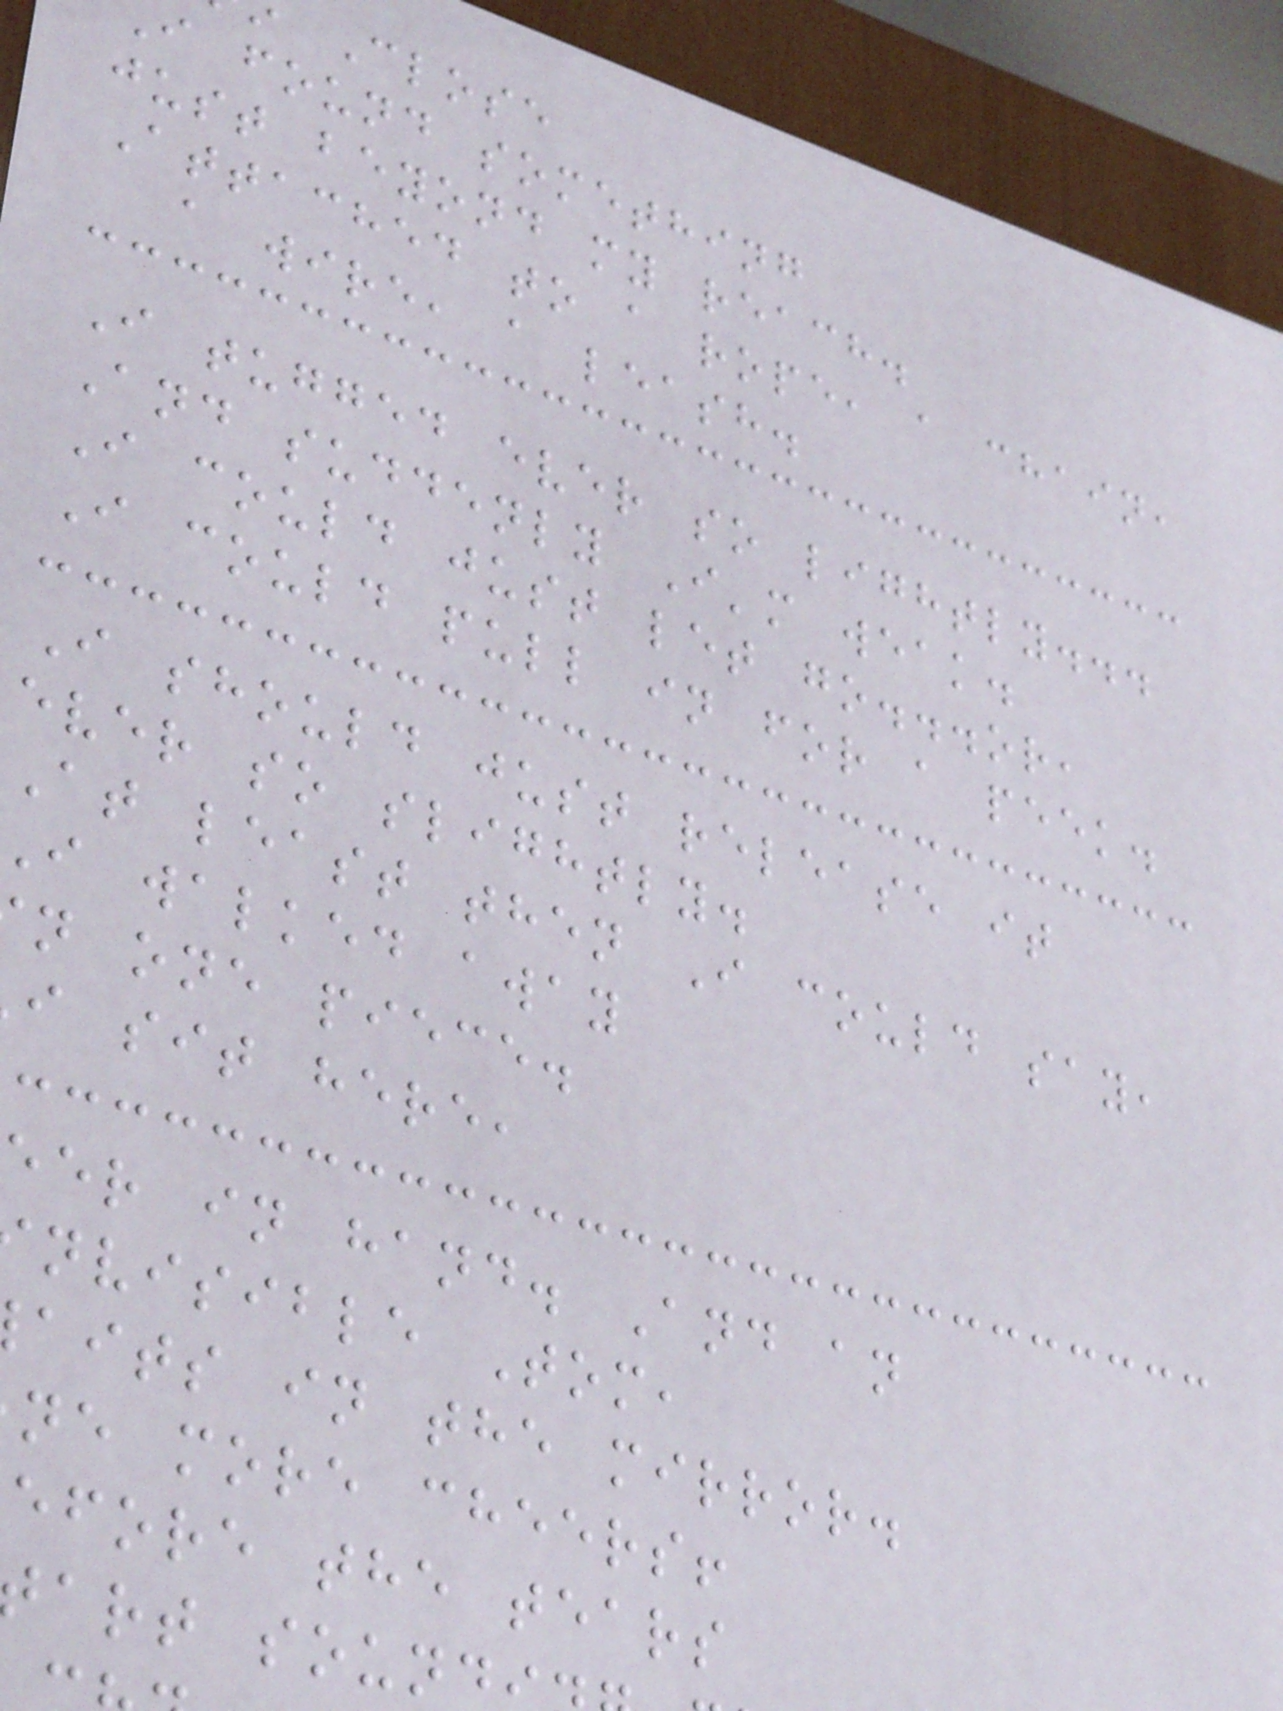Close
i found something
just beyond my reach.
Attached to a rope, a chain,
a wire, a leash.
I tugged ever so lightly...
And suddenly I'm weak.
I could just let go...or,
I could pull in for a peek.
I should just release it
ever so slightly.
At least then I could say,
i walked away
n one piece.
i sit here,
eer in hand. And an
nvisible Tom,
aits in the mirror.
ne more cheers!
efore the tears
art sound
